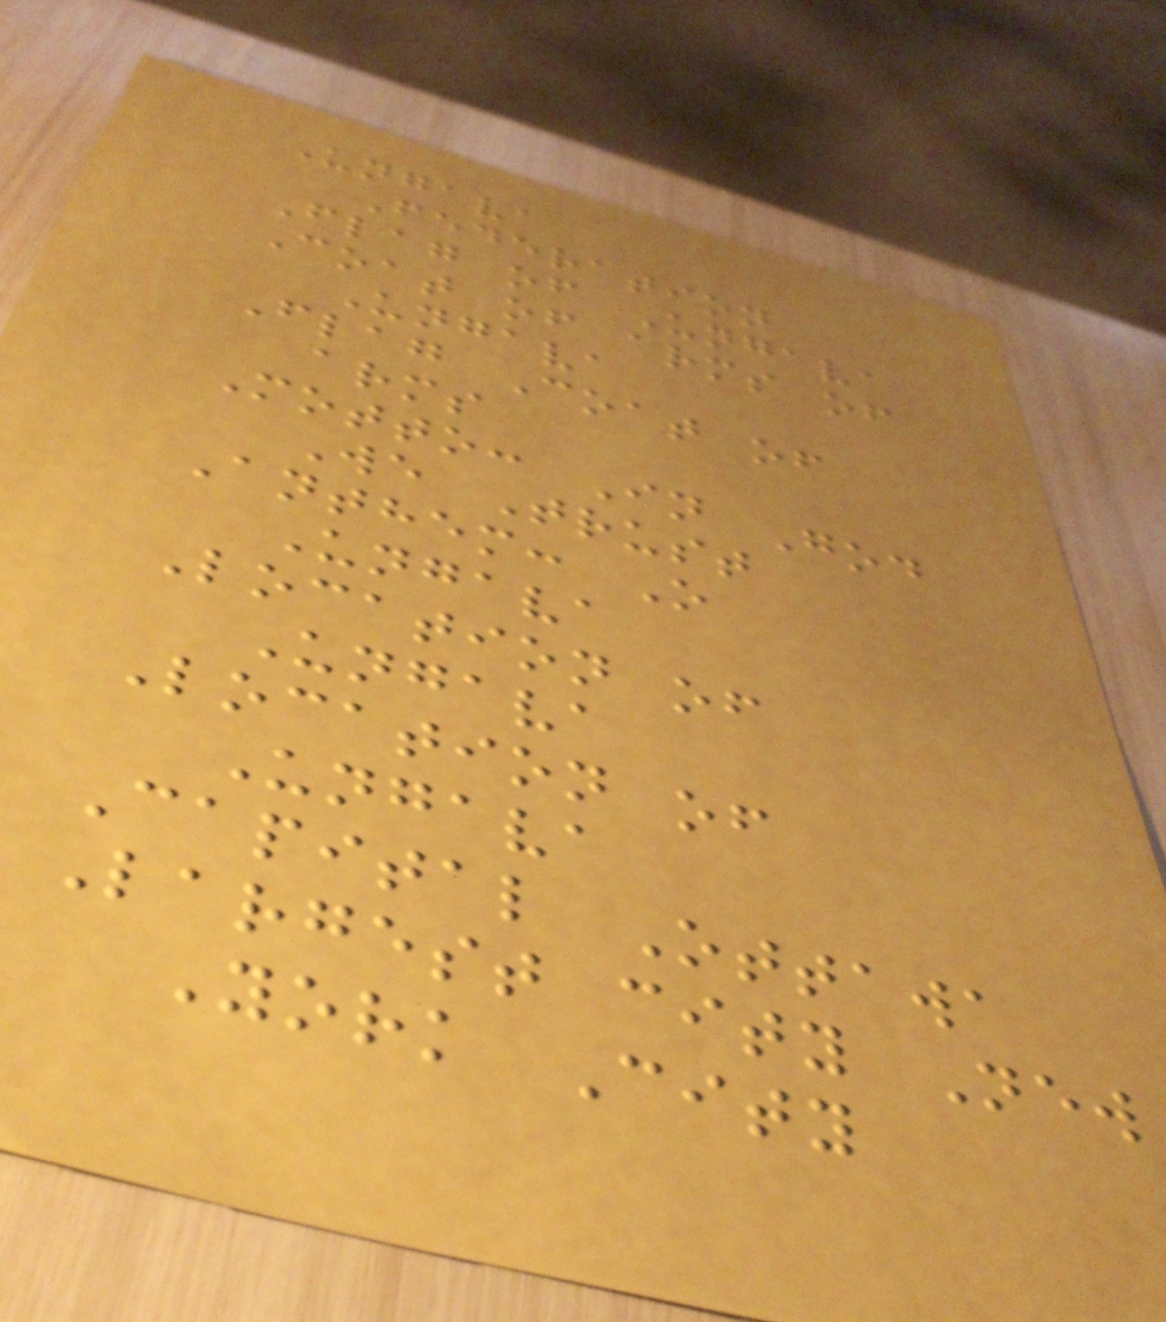Ungava
Federation
Flag of Ungava
Coat of arms of
Ungava
Flag Coat of
arms
Motto: In God
We Trust
Anthem: O
Ungava
Location of
Ungava
Location of
Ungava
Capital Ottawa
Largest city New
York City
